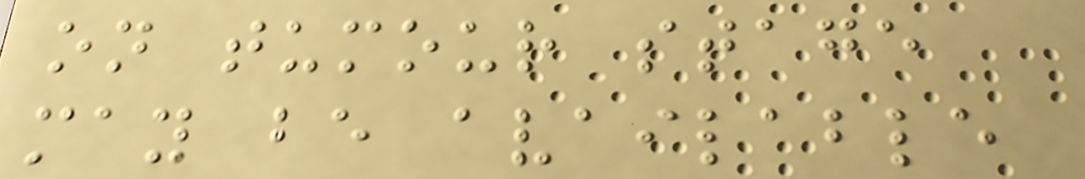on tumour stage
may be available
